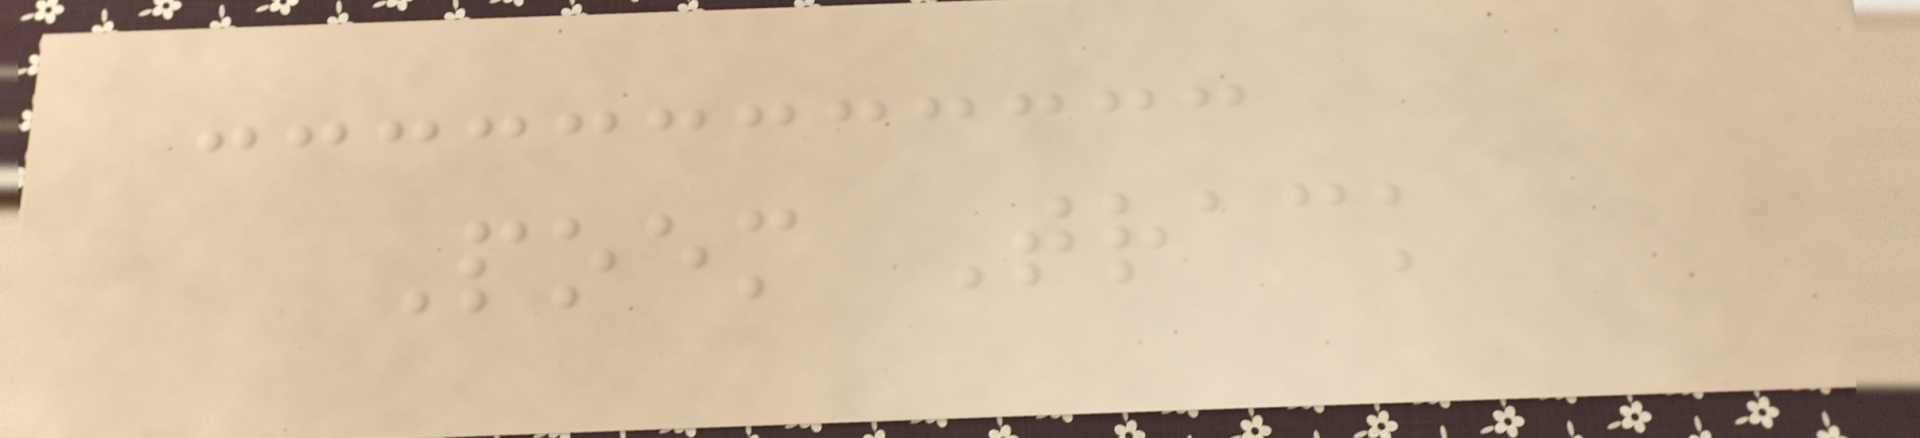Poem Track
